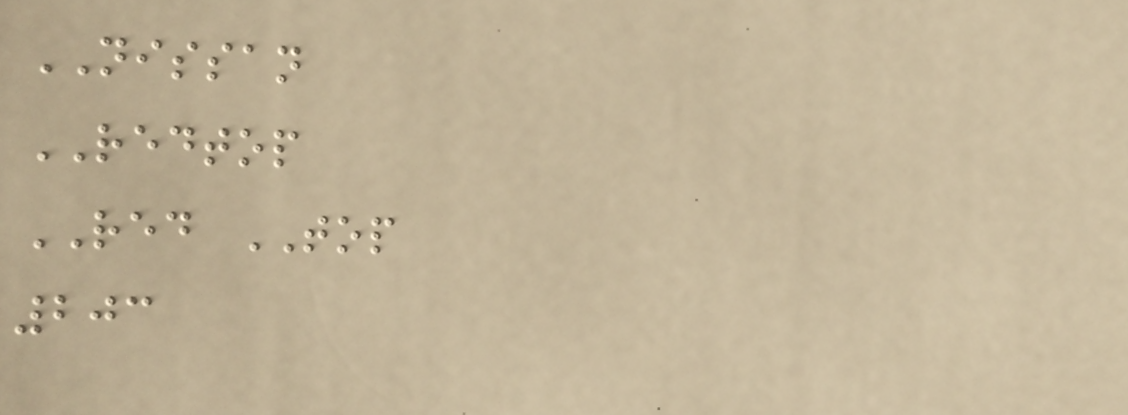NISSAN
REDTOP
RED TOP
203
